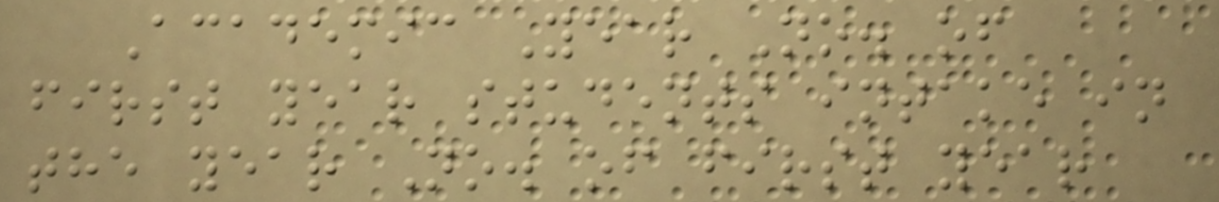Academic Year No. of
first year students intake in
the year No. of first year
